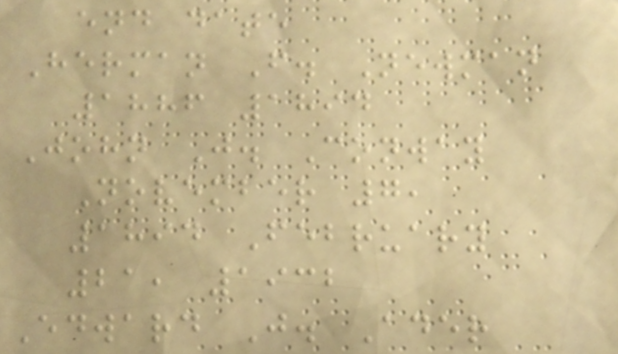end date
Herman F. Newman
1886 1894
John J. Conway
November 7,
1894 February
21, 1932
Edward J. Ader
